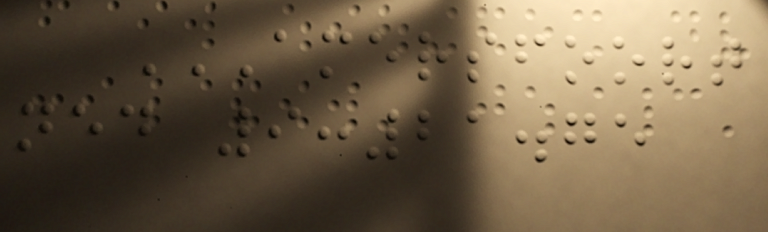AMERSFOORT
NED 9:21.75
